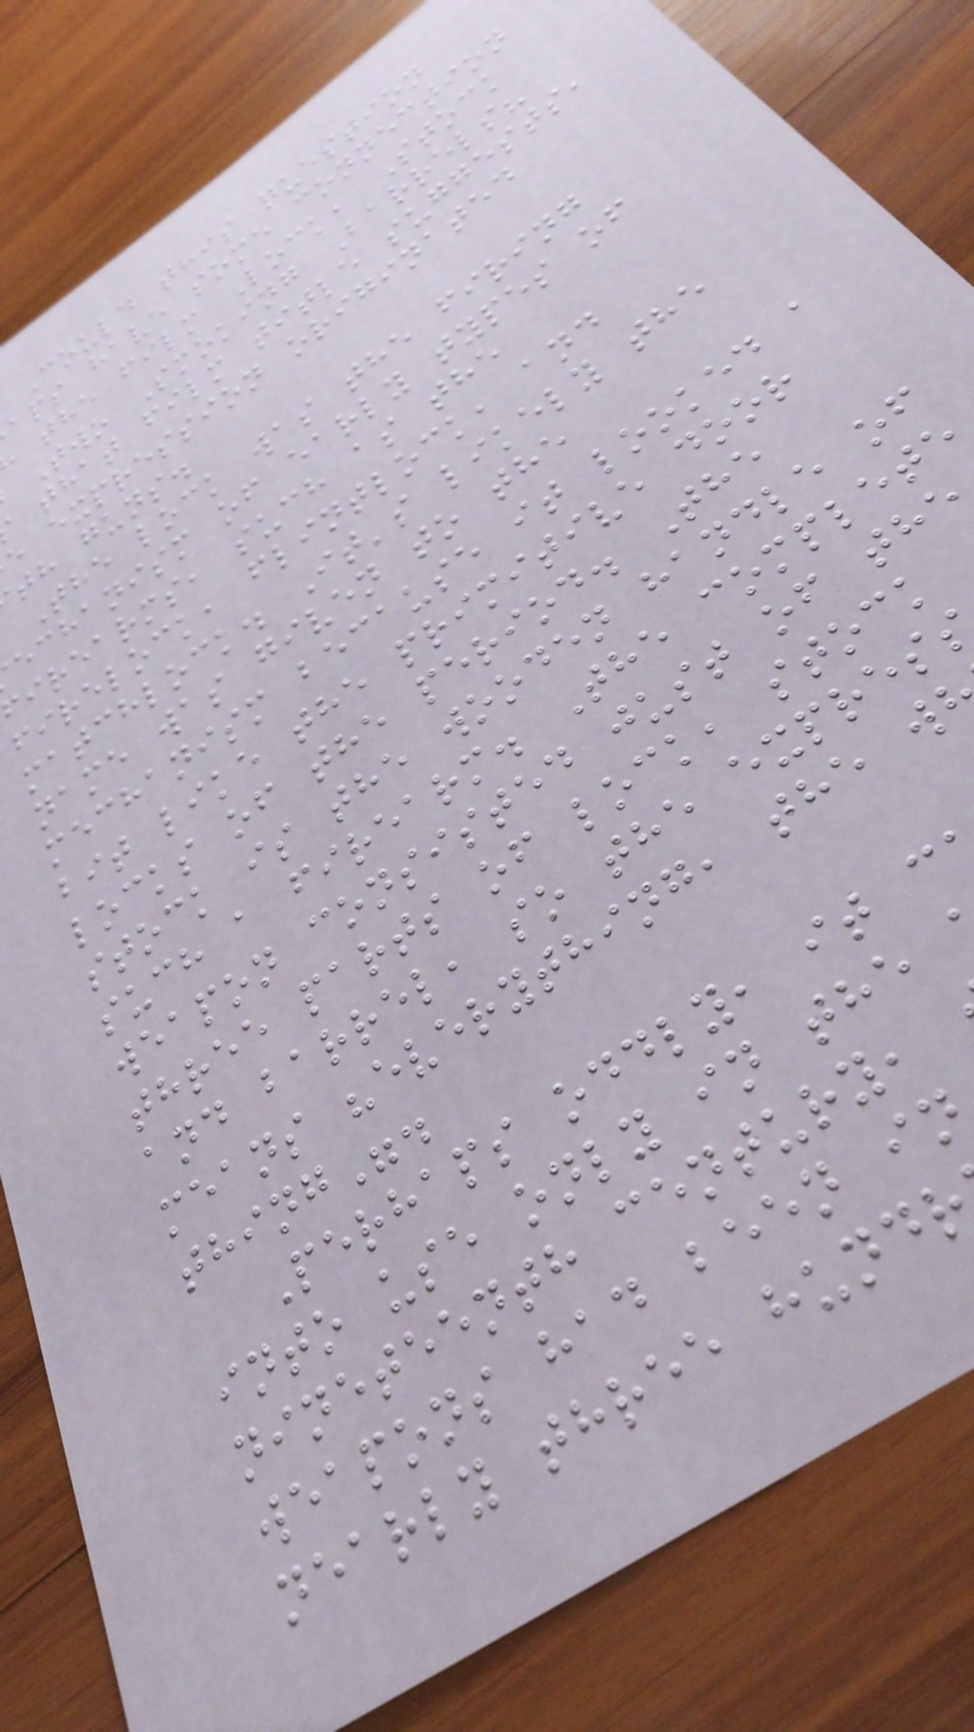Could this question
aps have some connection
the film Lock, Stock
Two Smoking Barrels?
that film title suggests,
e expression originated
th guns.
The lock was the firing
echanism of early types of
firearms, such as the
firelock, flintlock, and
matchlock. It's likely the
name was given to the
mechanism because it looked a
bit like the primitive door
locks of the period. The
stock is the wooden handle of
such a firearm. The complete
weapon consisted just of the
three parts of lock, stock
and barrel, so the expres
means "everything, the w
thing".
Perhaps oddly, it c
into use only in the
nineteenth century,
weapons had been in
nearly three hund
